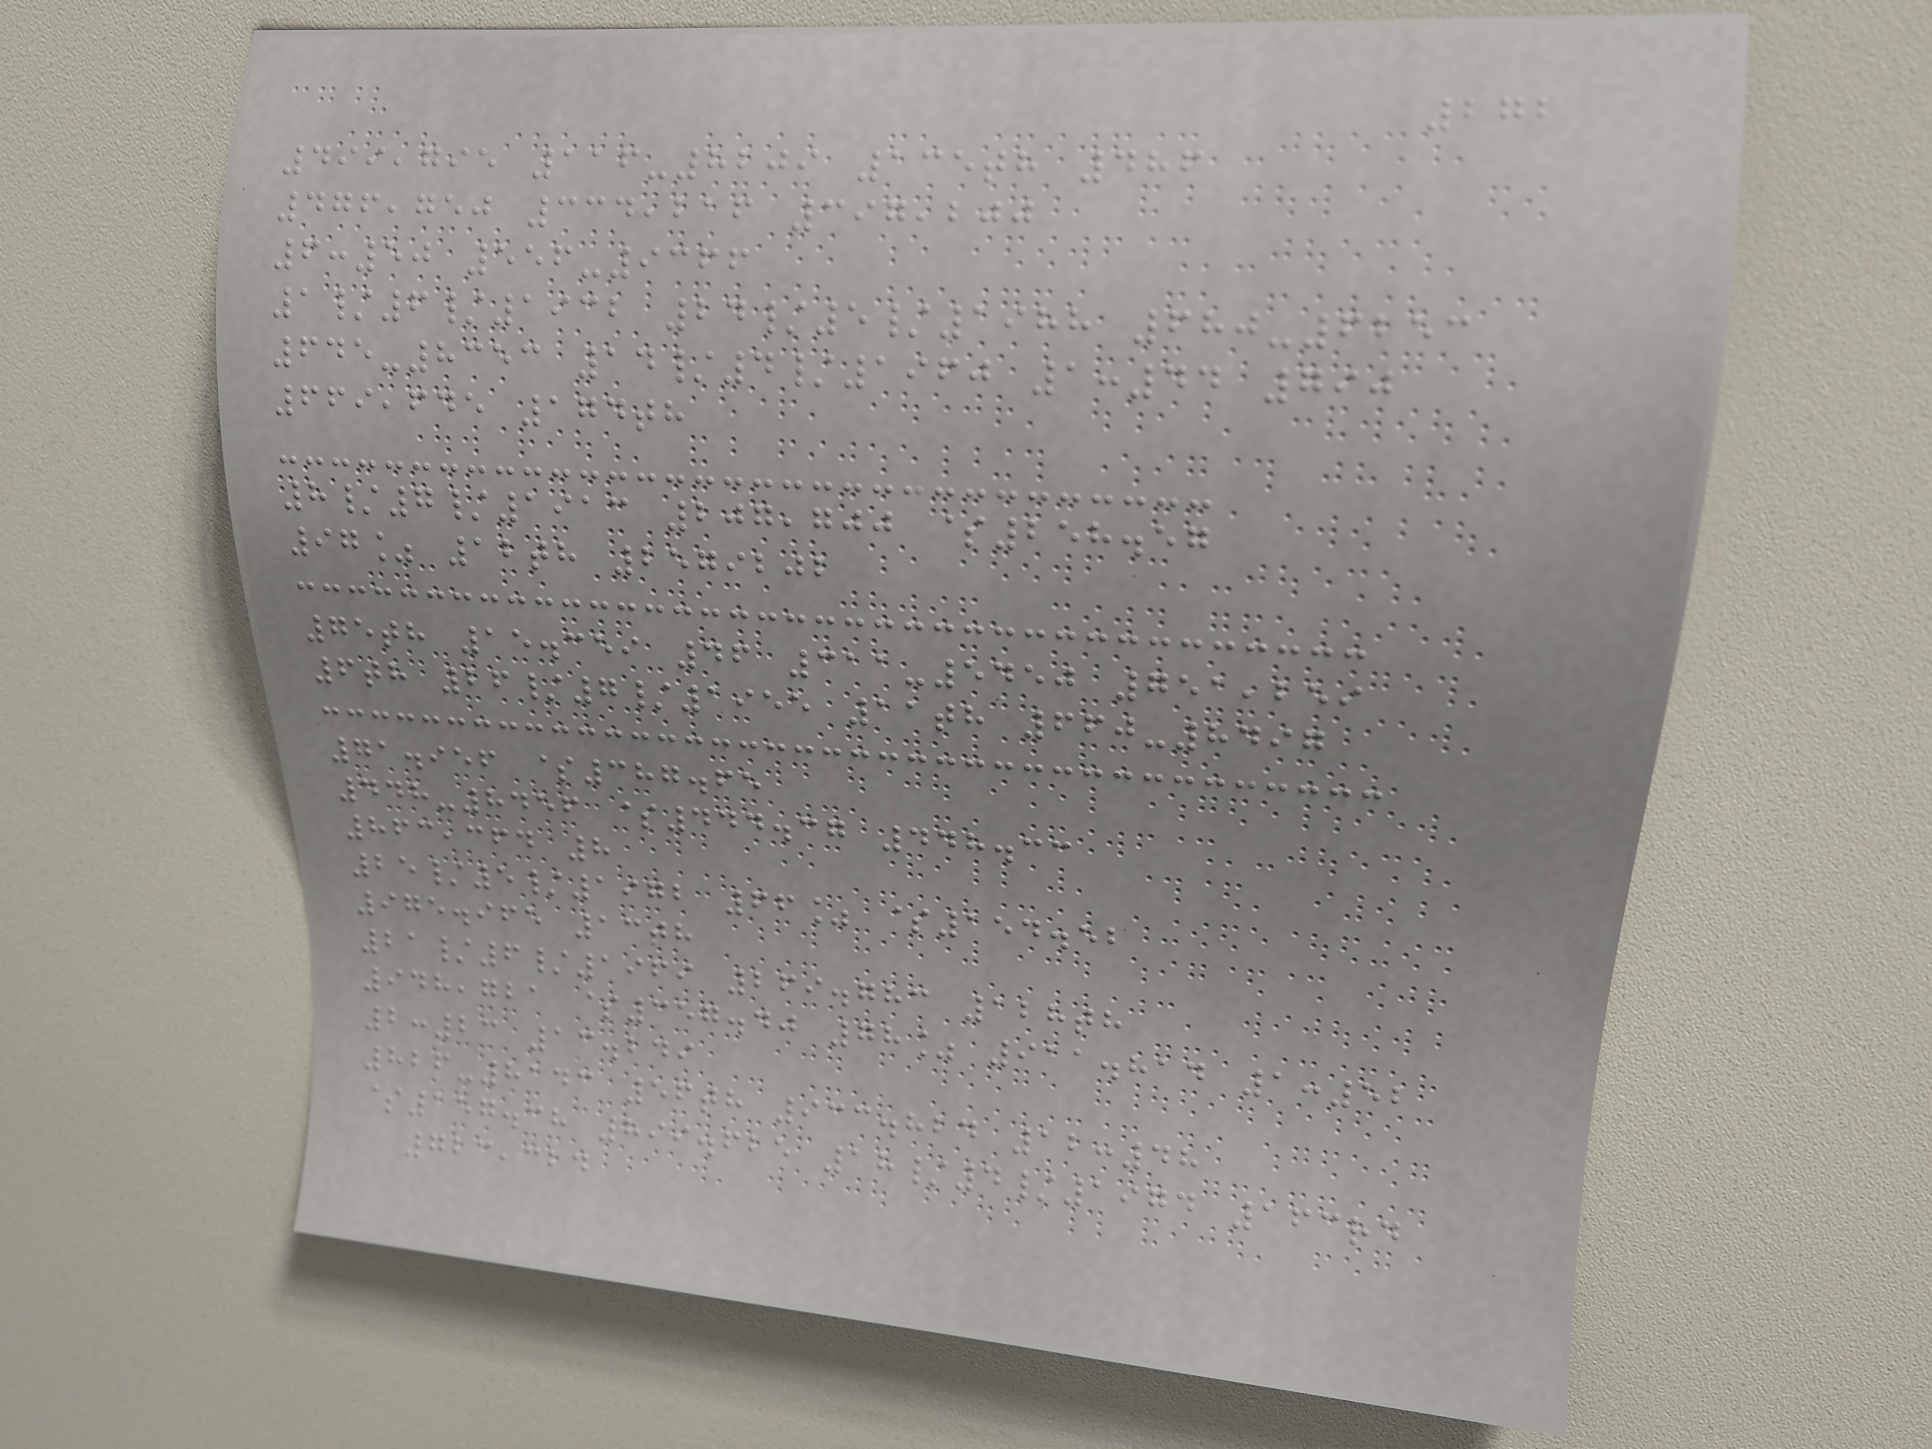272
499,795 116-8209 135th 486
476,750 334,216 397,200
6:50 556-9366
1/6/1932 24/5/1988 680-6253
645-8353 14/4/1960 1:44 790
669,645 174th
8/7/1913 207,700 $258.57
97% 12th 2579202
75th 15.359 46 311-5450 751,259
6th 26/7/1955 11th 660-8497
71.956 $387.65
448-8456 $444.37 448.33
863,364 8
25/5/1972 66% $154.52
975.965 13th
21/6/1969 269.783 128th
948,721 $357.40 78% 911.814 1:52
2:23 13.249
826-8143 56th 933.824 12:48
$157.38 899.625 18/4/1974 163rd
723,324
